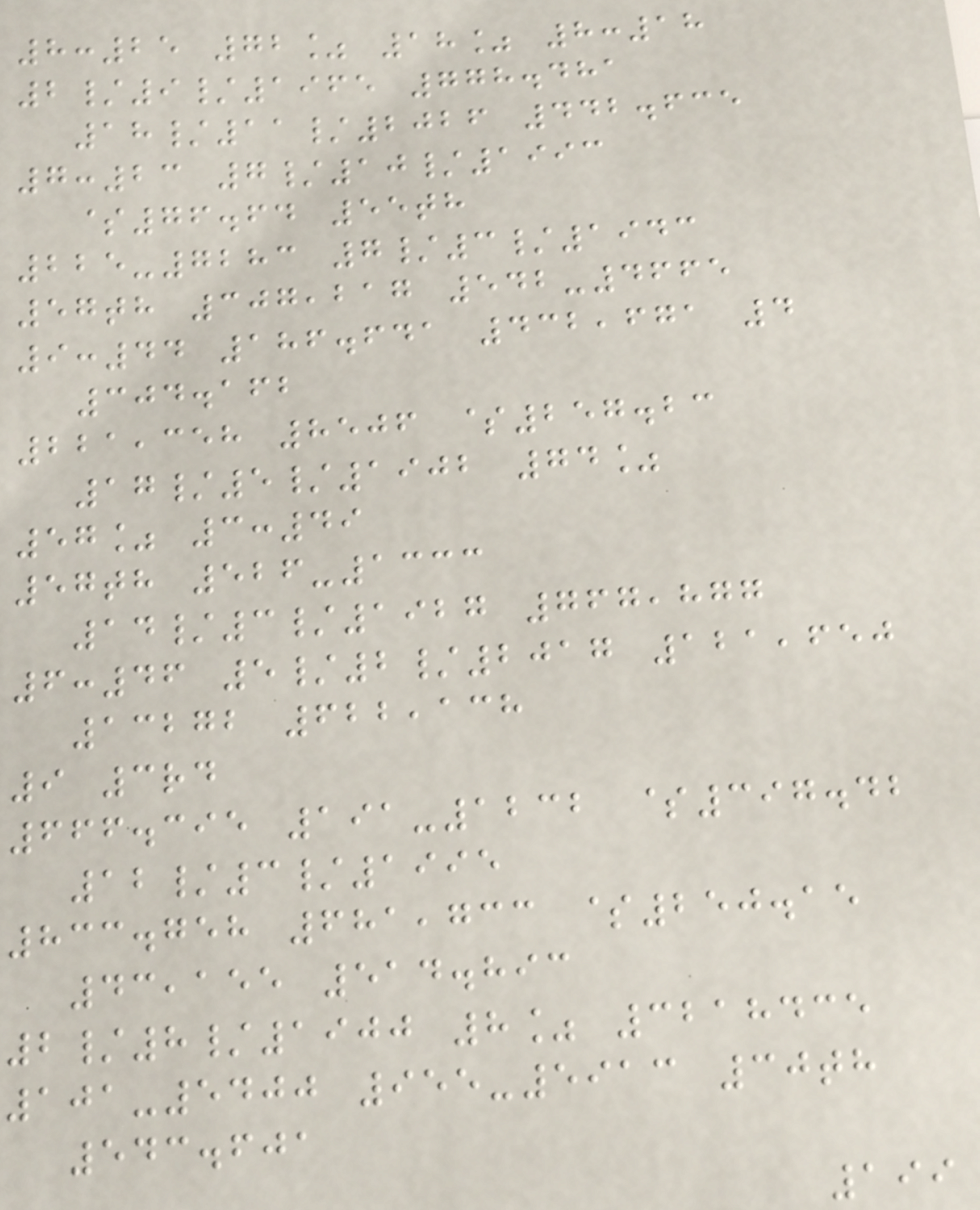8:25 72% 18% 8:18
2/9/1965 778.481
18/11/2026 442.635
7:23 7/10/1993
$76.64 55th
225-7283 7/3/1943
57th 307,217 542-4665
9:44 186.641 432,671 4
304.162
221,358 8506 $257.23
17/5/1902 74%
57% 3:49
57th 526-1333
14/3/1927 767,877
6:46 5/2/2017 121,650
13272 622,138
9 3rd
666.395 191-1232 $397.42
12/3/1995
833.758 681,733 $250.15
43,155 514.893
2/8/1900 8% 3218435
101-5400 955-5913 30th
543.601
199
